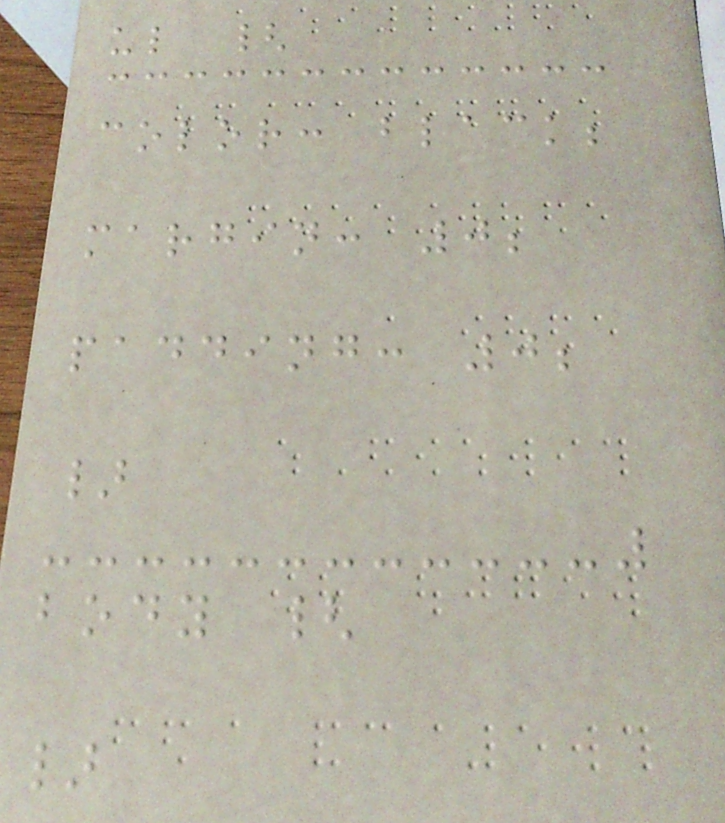ul {
color: black;
margin: 0;
padding: 0;
}
body {
}
